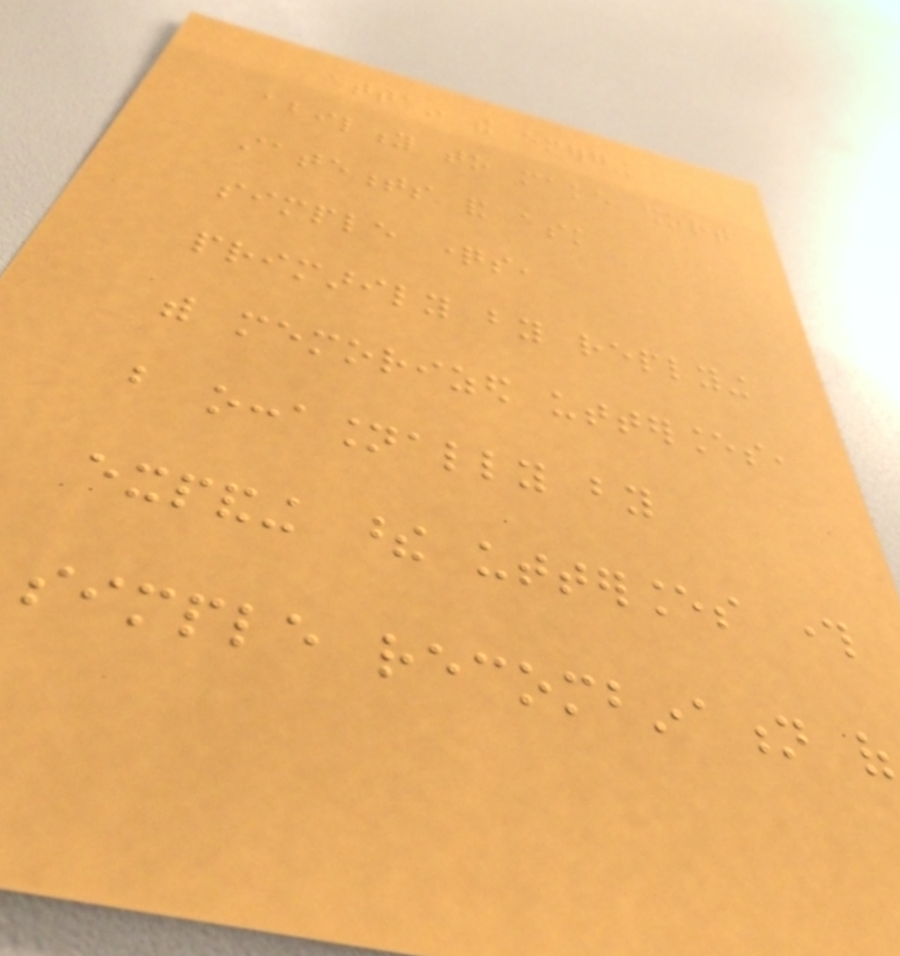attain the emerging
ability to make short
statements and ask
simple questions,
primarily by replying
with memorized utterances,
but occasionally by
expanding these utterances through
simple recombination of
